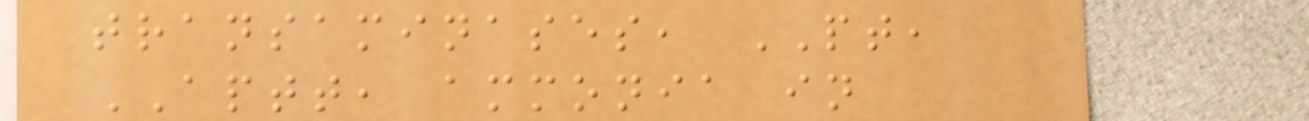transaminases, PT,
APTT, ammonia in
